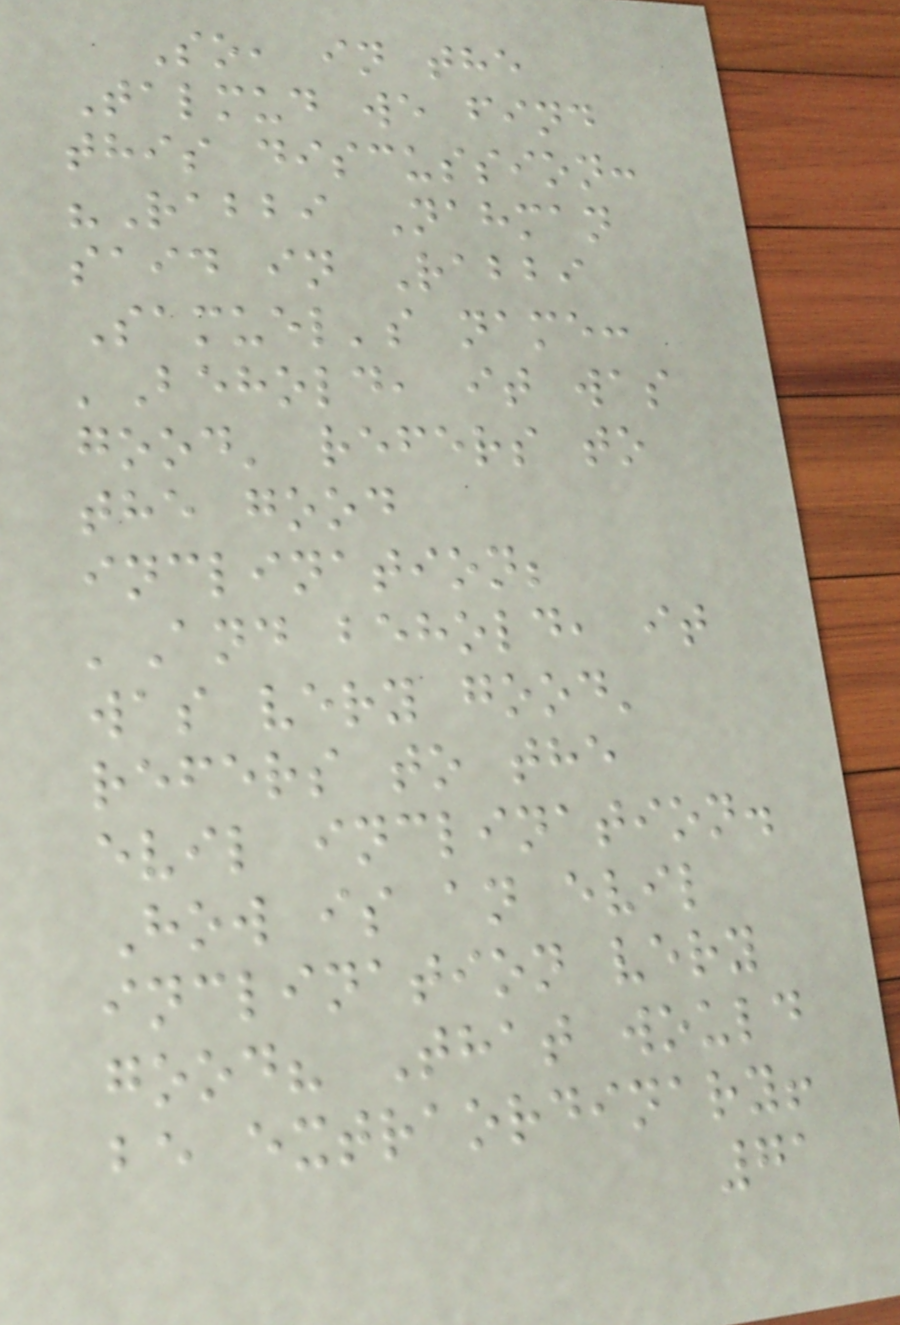So, in the
Talmud we find
this discussion:
"Rabbi Nahman
said in Rabbi
Samuel's name:
'Behold, it was
good' refers to
the good
inclination;
'And behold, it
was very good'
refers to the
evil inclination.
How is an evil
inclination very
good? That would
be extraordinary!
71
